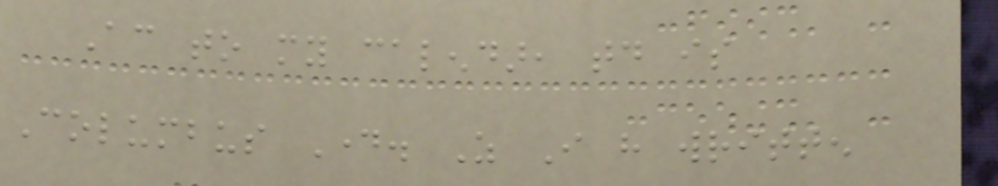According to my calendar, today is
Columbus Day. As I have written
